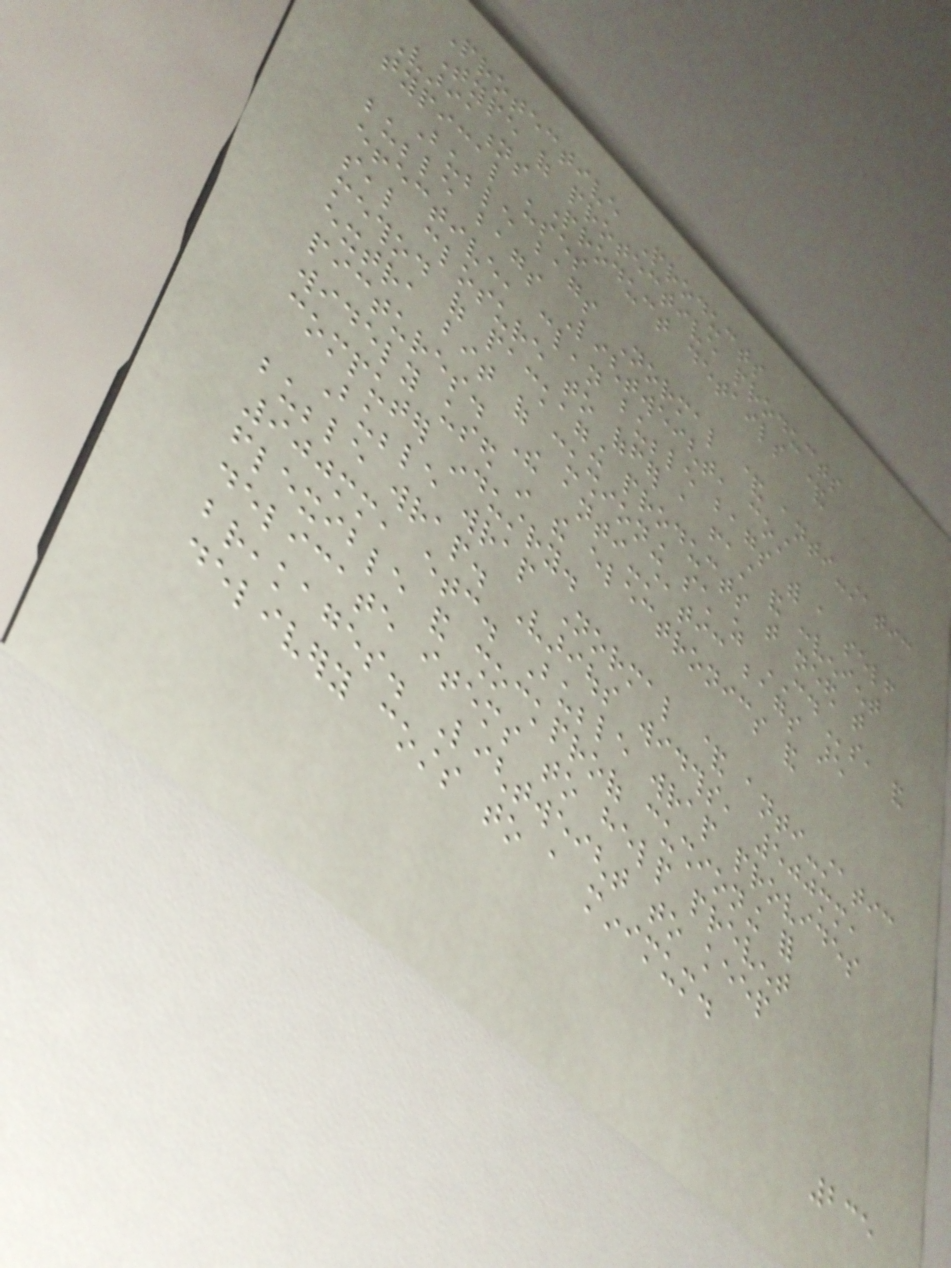Protective Products
Type of protective products
Variations Product details &
typical uses
Bubble bags Normal & anti-static
bubble bags Lightweight, cost
effective, clean bubble bags with a self
seal closure to offer a fast and convenient
method of packaging products that need that
extra bit of cushioning such as CDs, and
pictures. The anti-static bags are
widely used in the electronics and
computer industry.
Bubble wrap Normal & anti-static
bubble wrap. Various widths, 500mm,
900mm, etc. Bubble wrap provides
flexible and shockproof cushioning for
delicate items to help prevent
breakages. Lightweight to keep
delivery costs to a minimum.
235
